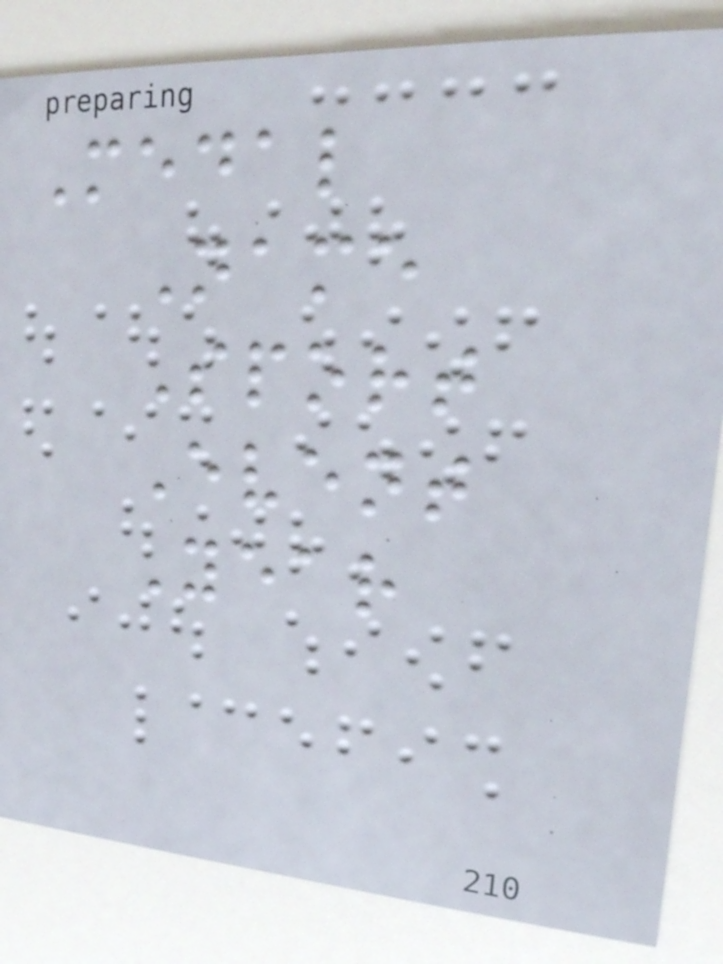Medal
Name
Sport
Event
Year
